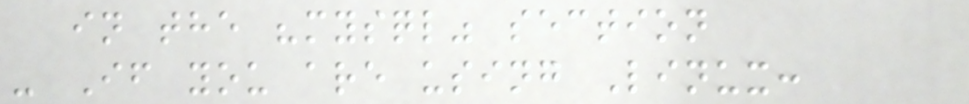in the "mysql" section
- If you are using Linux:
